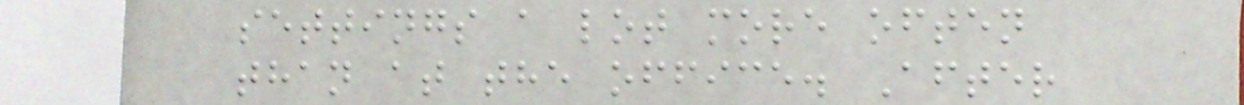settings a lot more often
than at the office. After
